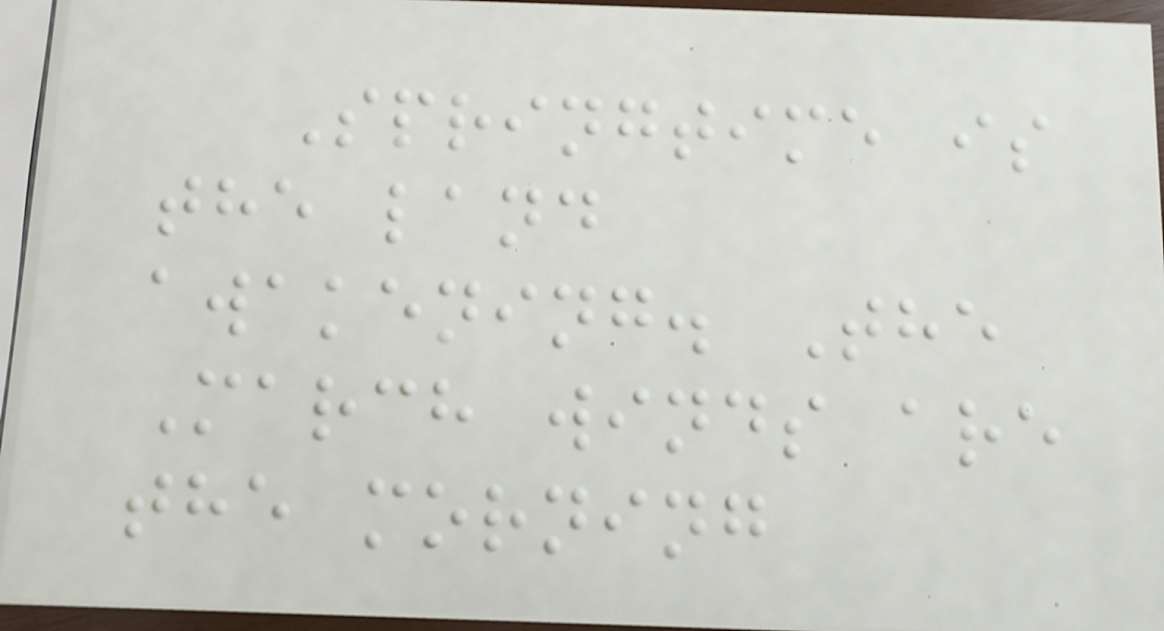Springtime is
the land
awakening. The
March winds are
the morning
